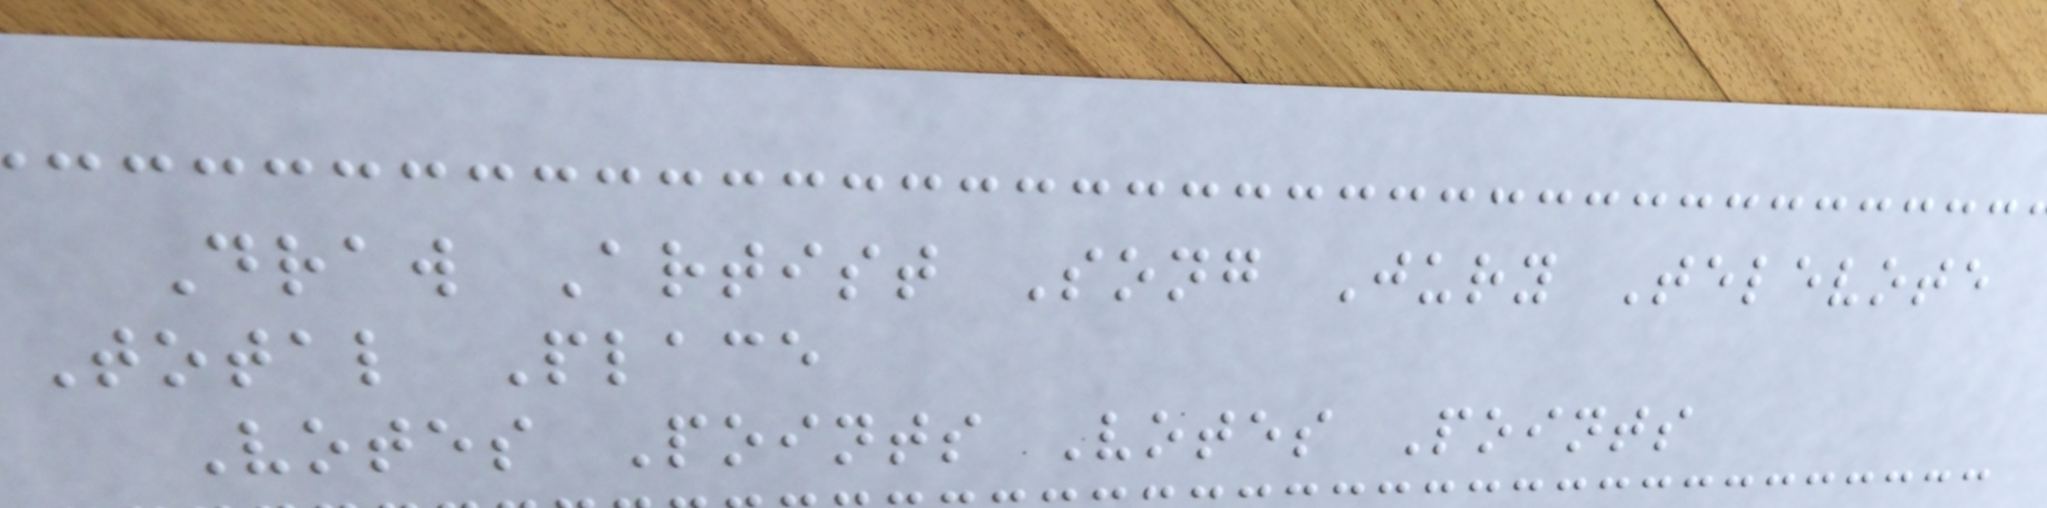Draw Artist Song Jury Televote
Total Place
Votes Points Votes Points
